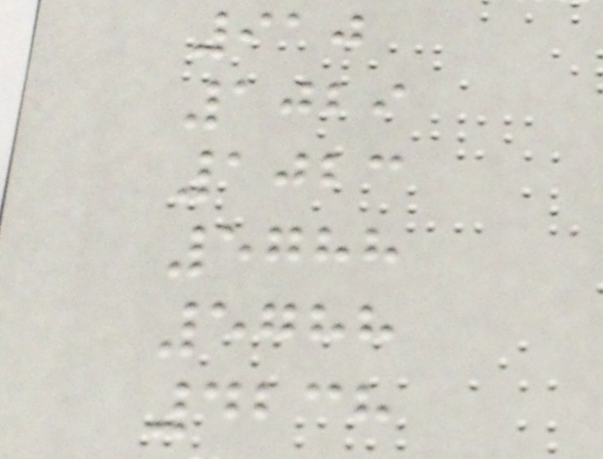910
1029
1023
5788
5788
4238
